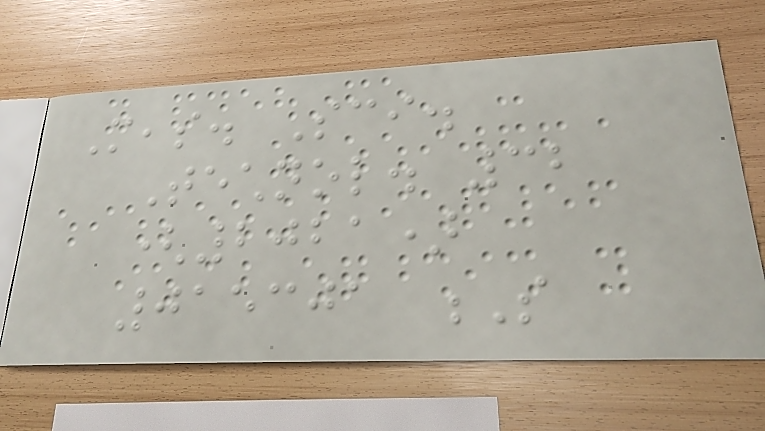Meas. Sci.
Technol. 32
(2021)
015301 S
